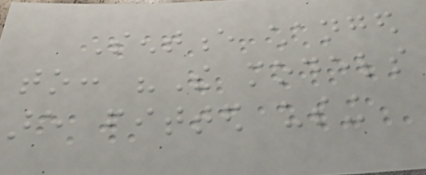Sentence changed
to: "The models
are fitted using
